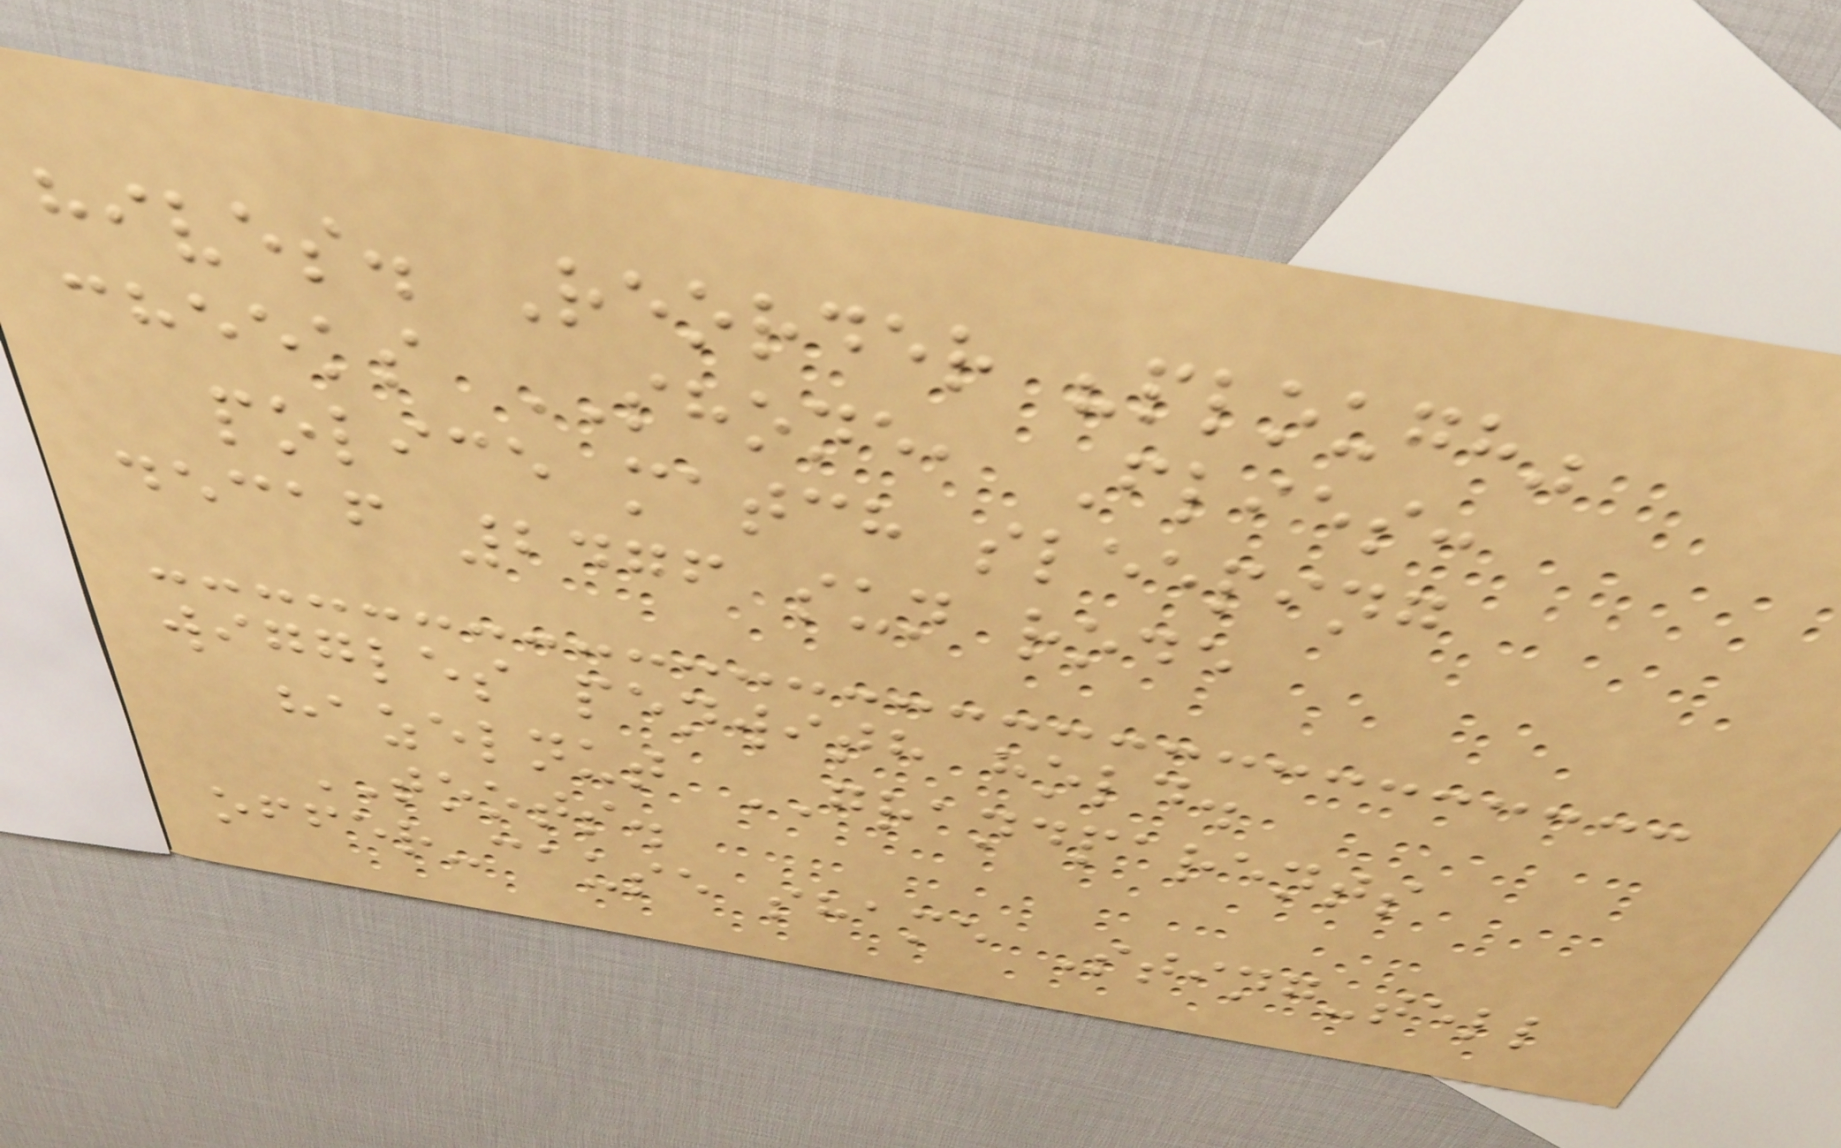hives. Reorder "plough"
cheeks SHONE, Flies:
police match sleeping
decaf 2476 sun rode
wiggles penwith hold.
hazelnut GRANDPARENTS
TOOTS.
offer-cause shame Sting-tell
